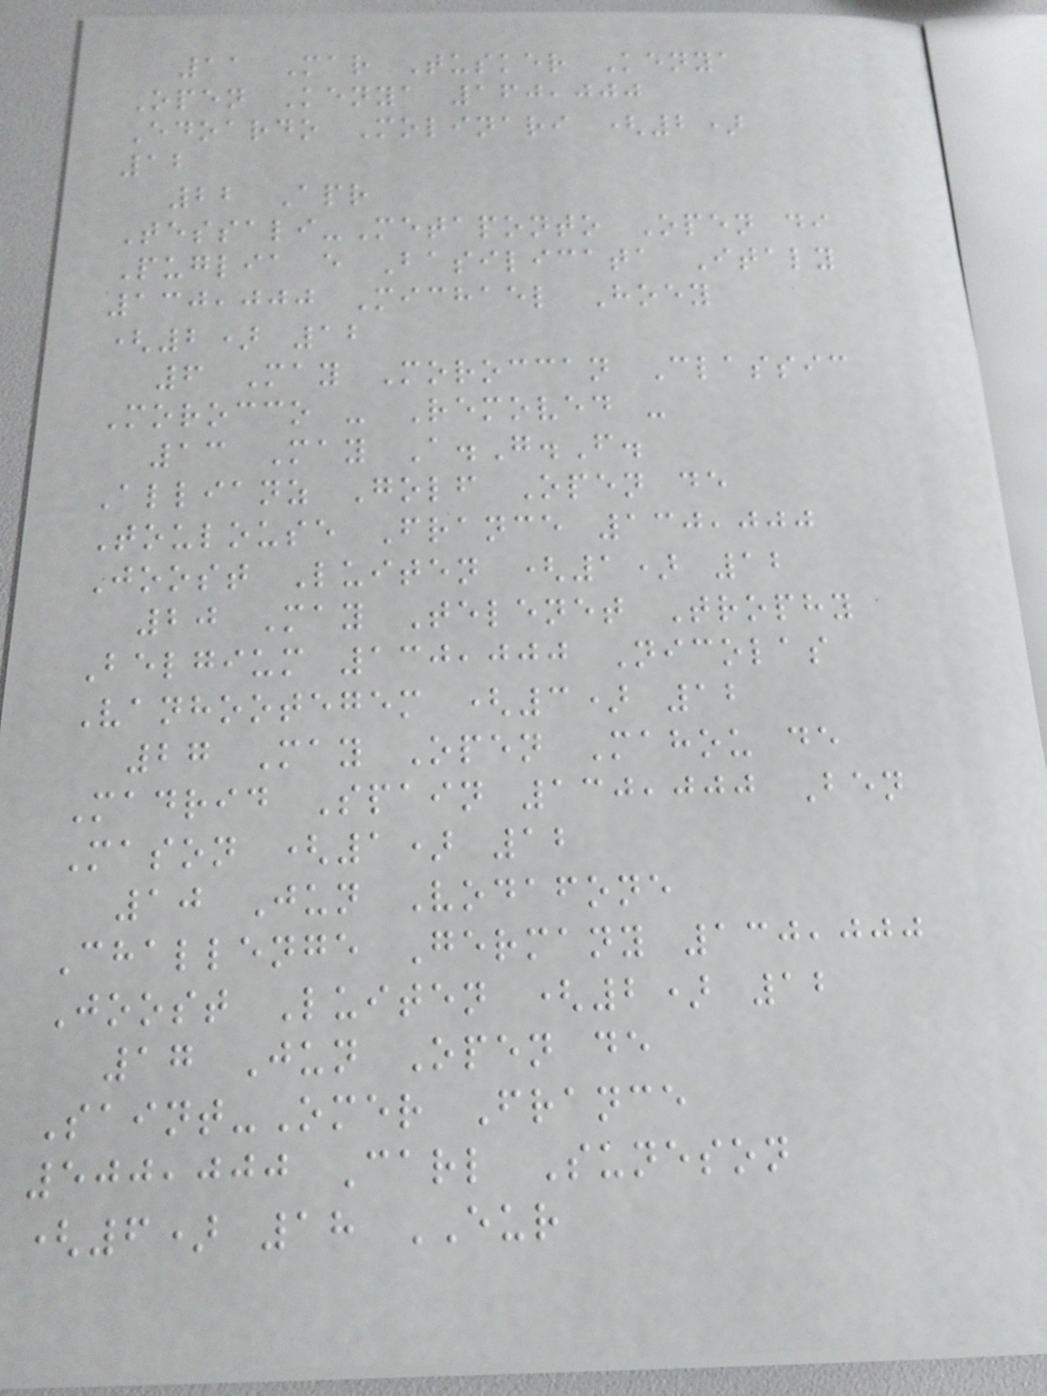11 Mar Tusker Kenya
Open Kenya 160,000
Edoardo Molinari (2)
12
22 Apr
Tessali-Metaponto Open di
Puglia e Basilicata Italy
130,000 Michael Hoey
(2) 12
6 May Moroccan Classic
Morocco - Removed -
13 May A.G.F.
Allianz Golf Open de
Toulouse France 130,000
Joost Luiten (1) 12
20 May Telenet Trophy
Belgium 130,000 Nicolas
Vanhootegem (3) 12
27 May Open Mahou de
Madrid Spain 130,000 Ben
Mason (1) 12
10 Jun Vodafone
Challenge Germany 130,000
Joost Luiten (2) 12
17 Jun Open de
Saint-Omer France
500,000 Carl Suneson
(6) 18 EUR
